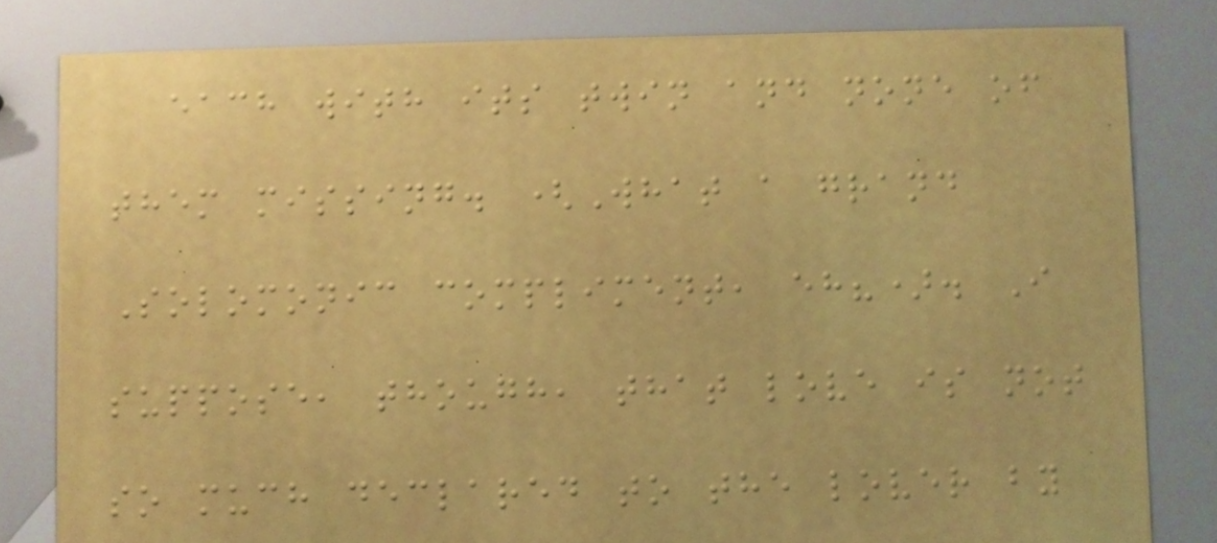each with its twin and none of
them missing. (What a grand
Solomonic compliment, eh?). I
suppose, though, that love is not
so much declared to the lover by
